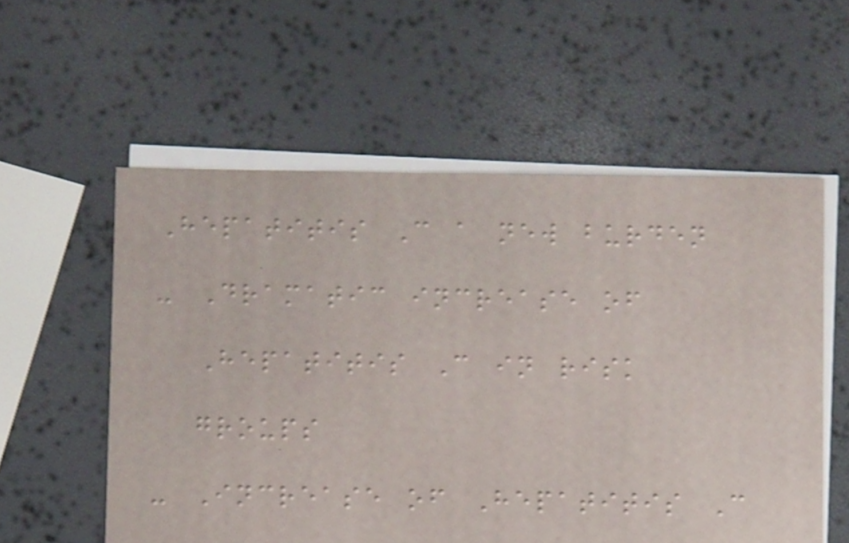Hepatitis C a new burden
- Dramatic increase of
Hepatitis C in risk
groups
- Increase of Hepatitis C
